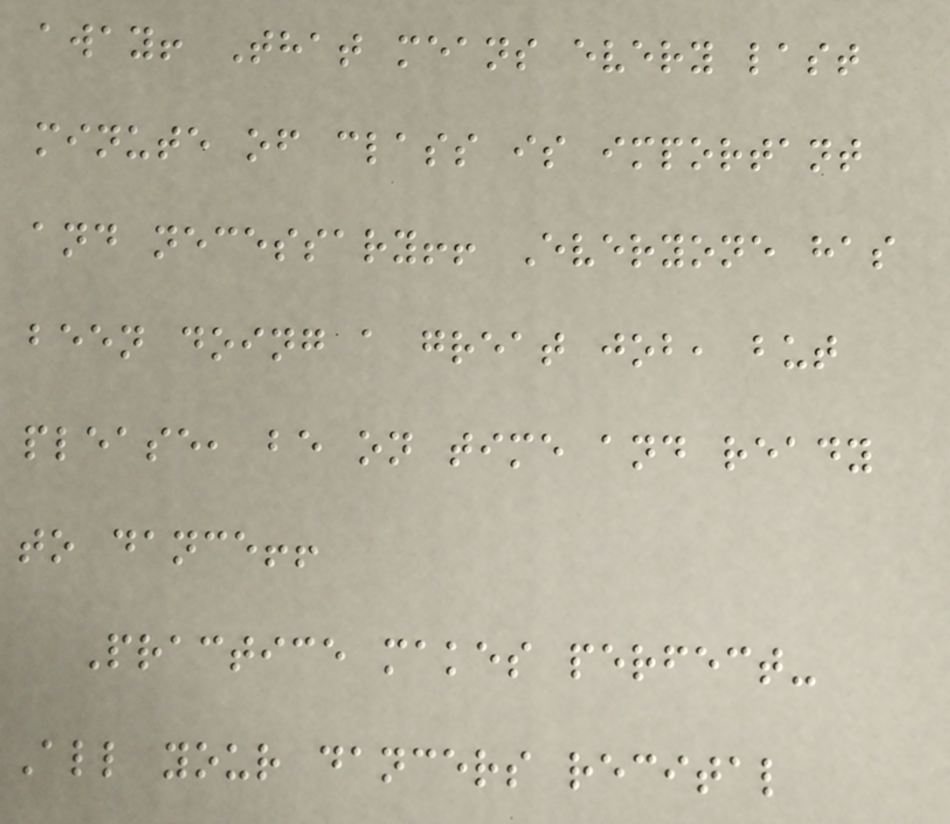away! That means every last
minute of class is important
and necessary!! Everyone has
been doing a great job, but
please, be on time and ready
to dance!!
Practice makes perfect-
All your dancers recital
